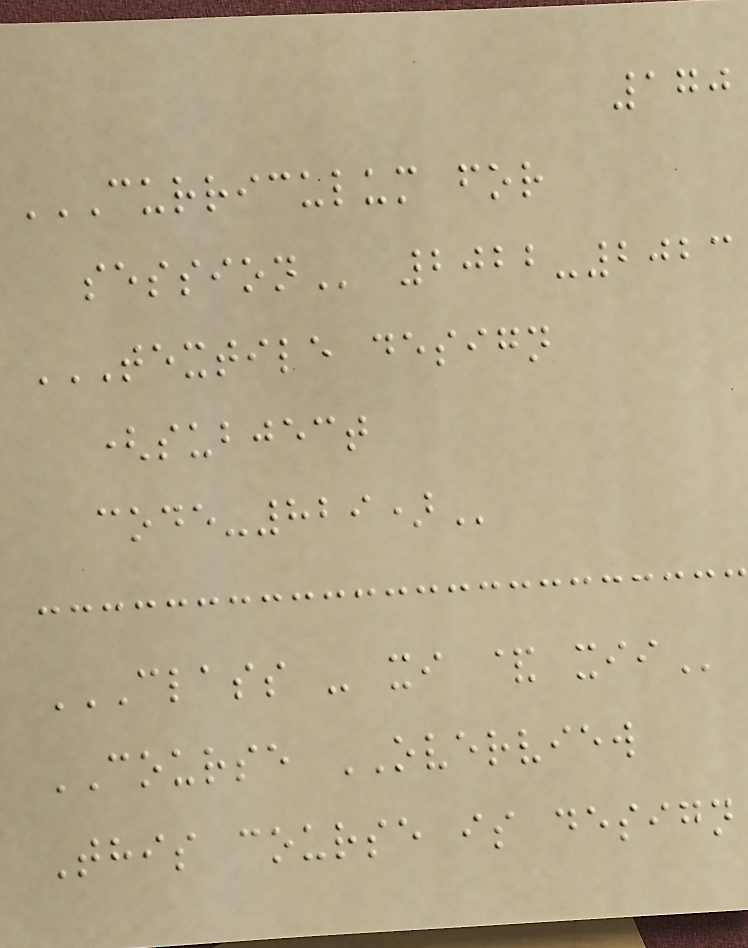170
CURRICULUM FOR
SESSION 2022-2023
TEXTILE DESIGN
(SUBJECT
CODE-829)
CLASS - XI & XII
COURSE OVERVIEW
This course is design
